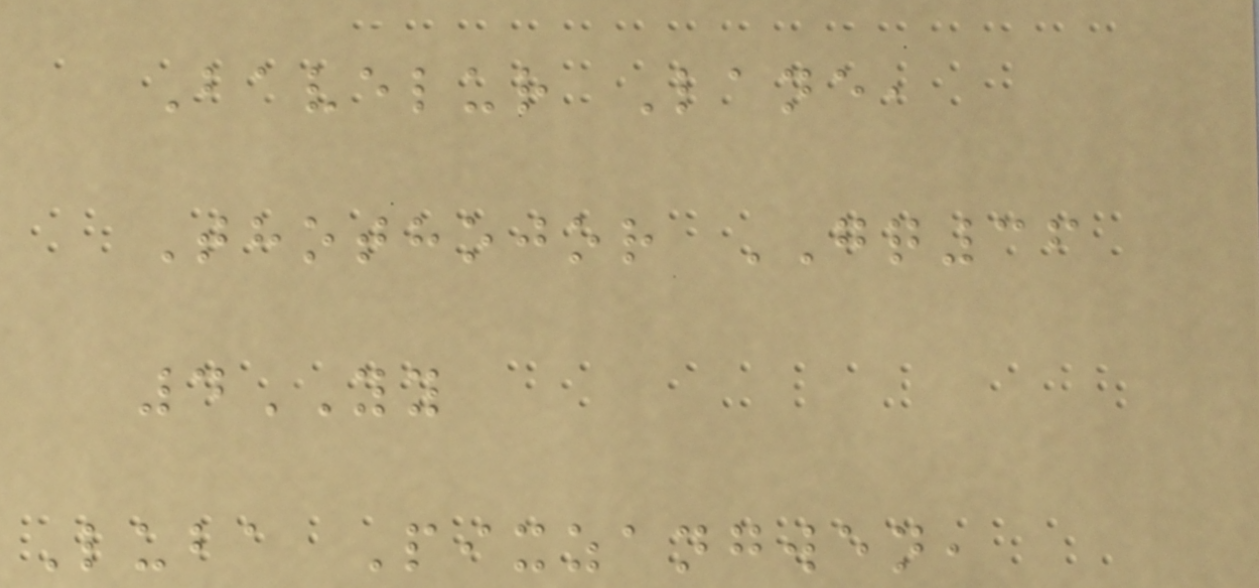Bavelur Lane,
Thothojor GQ36
4YY
Luba Pixzangwen,
